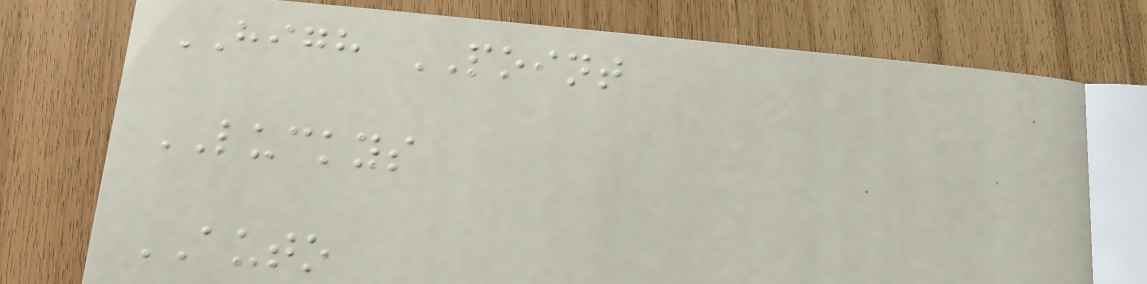HIGH POINT
LUCKYS
AUTO
